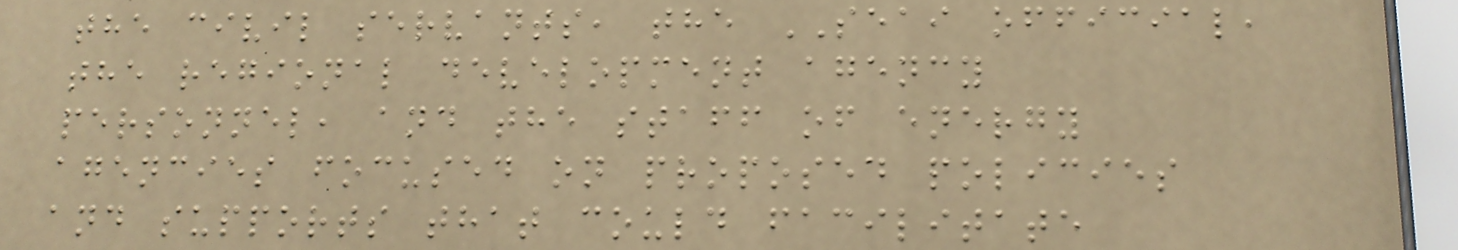the civil servants, the SEAI official,
the regional development agency
personnel, and the staff of energy
agencies focused on proposed policies
and supports that could facilitate
